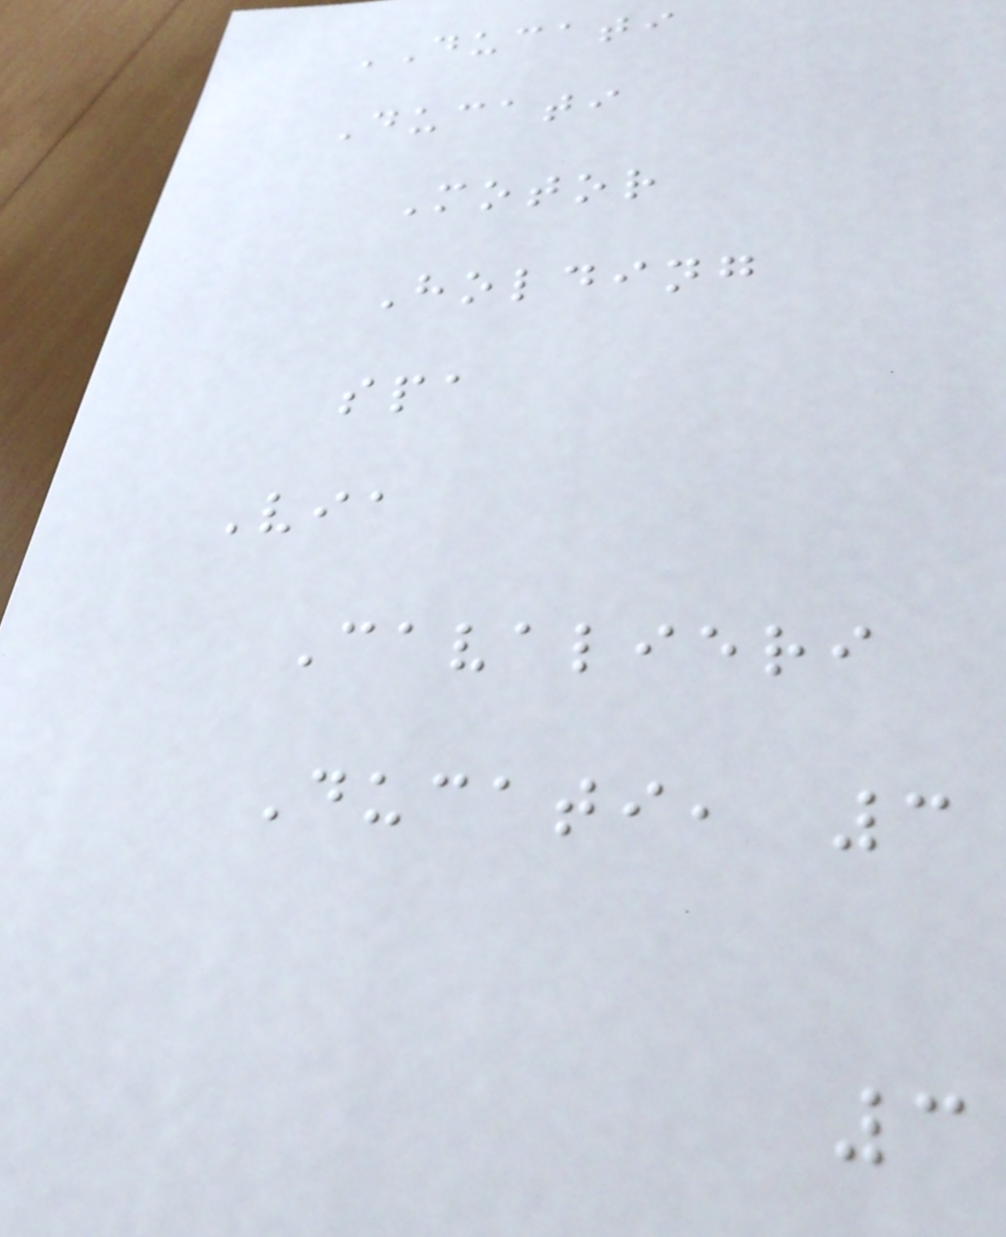DUCATI
Ducati
Motor
Holding
spa
Via
Cavalieri
Ducati, 3
3
